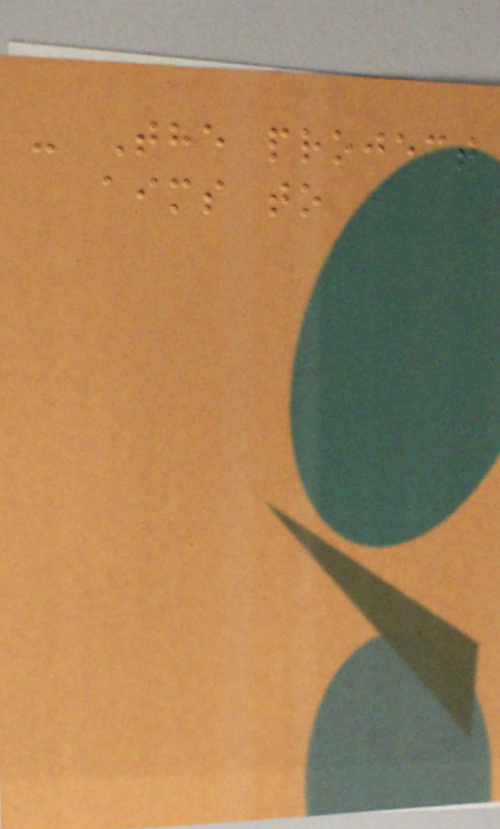- The project
aims to
